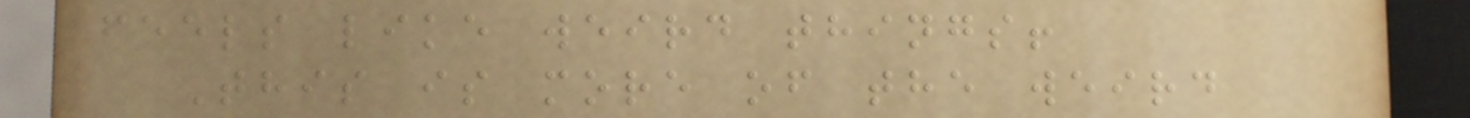feels like weird things!
This is more of the weird
